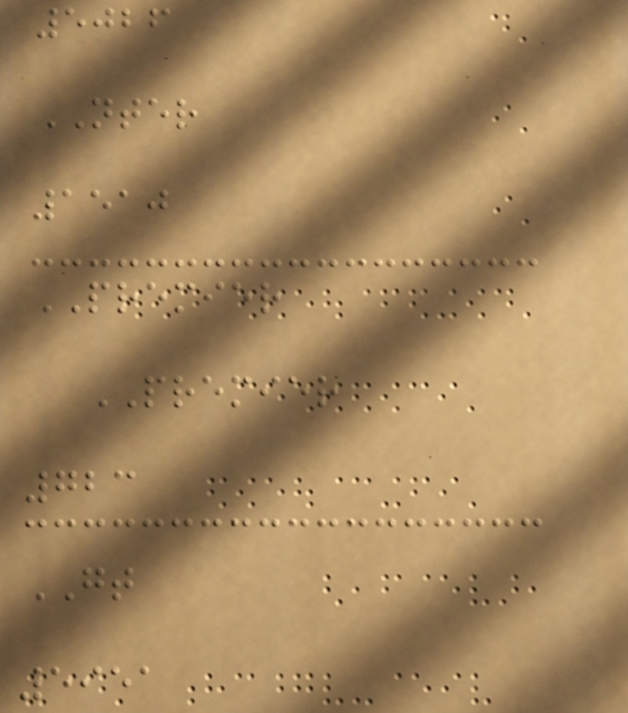5026
NTER
1510
PREMIER
PREMIER
723
GT
5951
